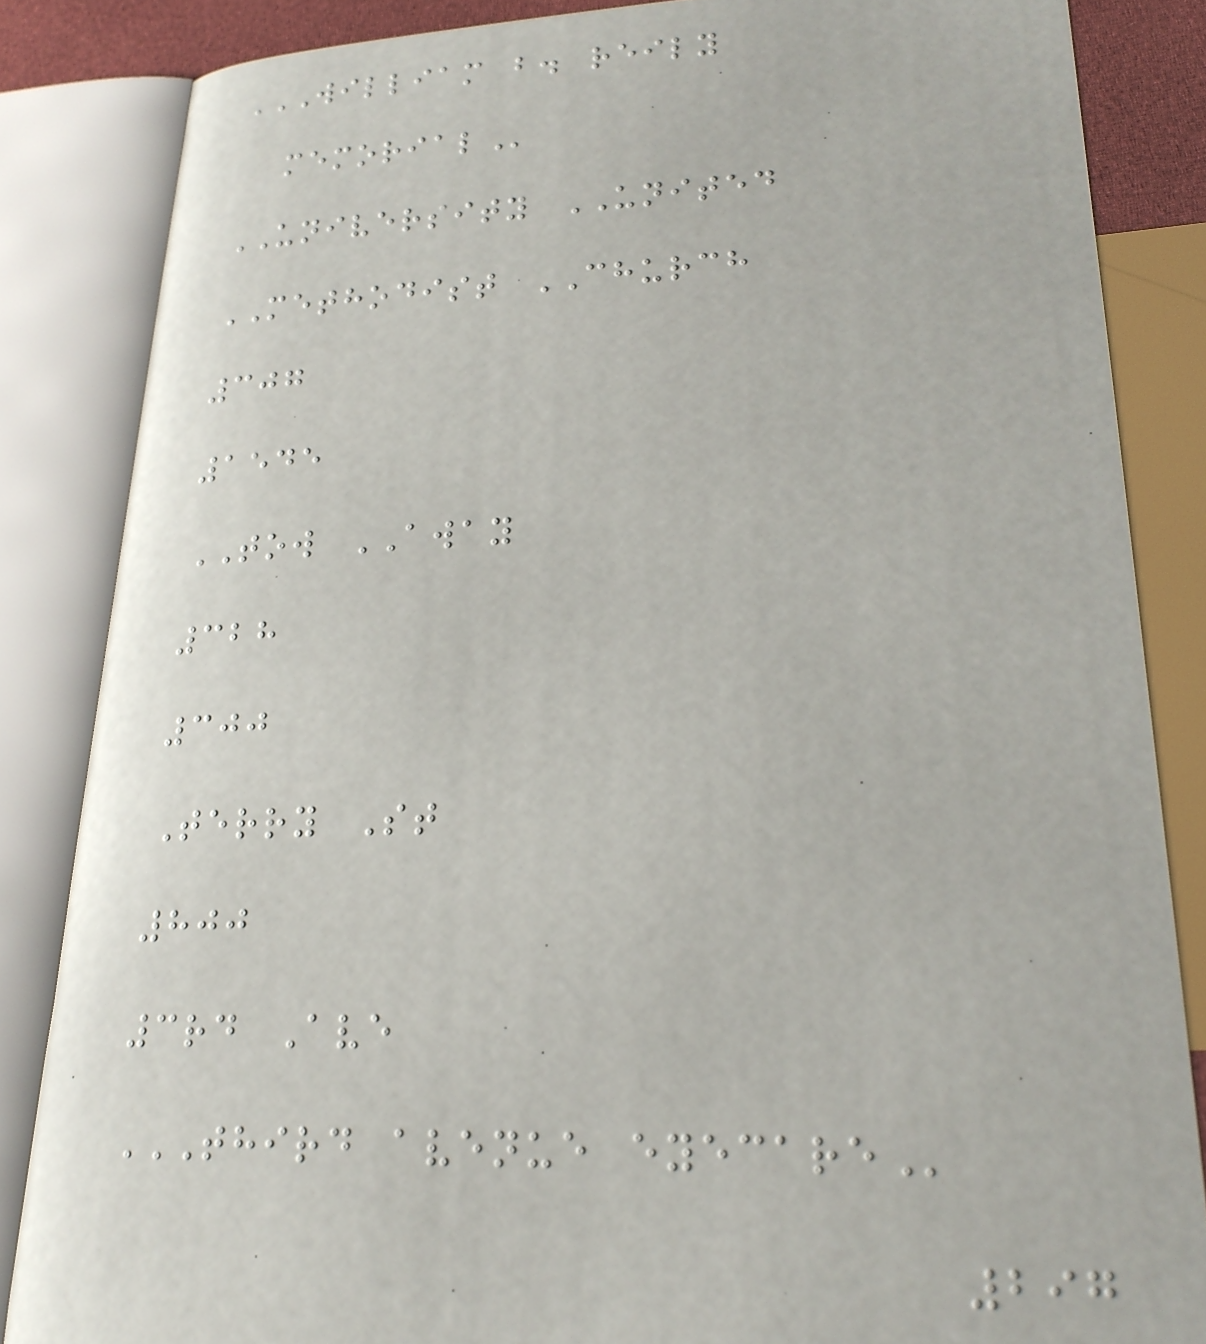WILLIAM B. REILY
MEMORIAL
UNIVERSITY UNITED
METHODIST CHURCH
307
1545
TOW AWAY
328
300
Terry St
800
3rd Ave
THIRD AVENUE EYECARE
297
